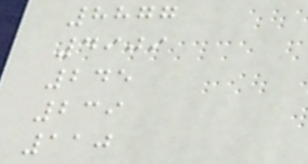8877
4909
245
239
110
